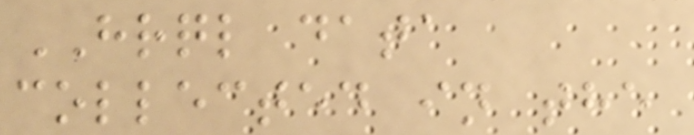HRQL data
collected in the
